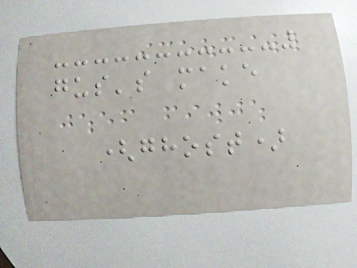gus's make
(ghost)
